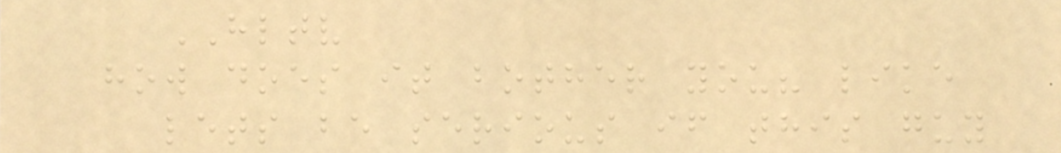HLTV
how does it bother you? like
lets be serious if this guy
